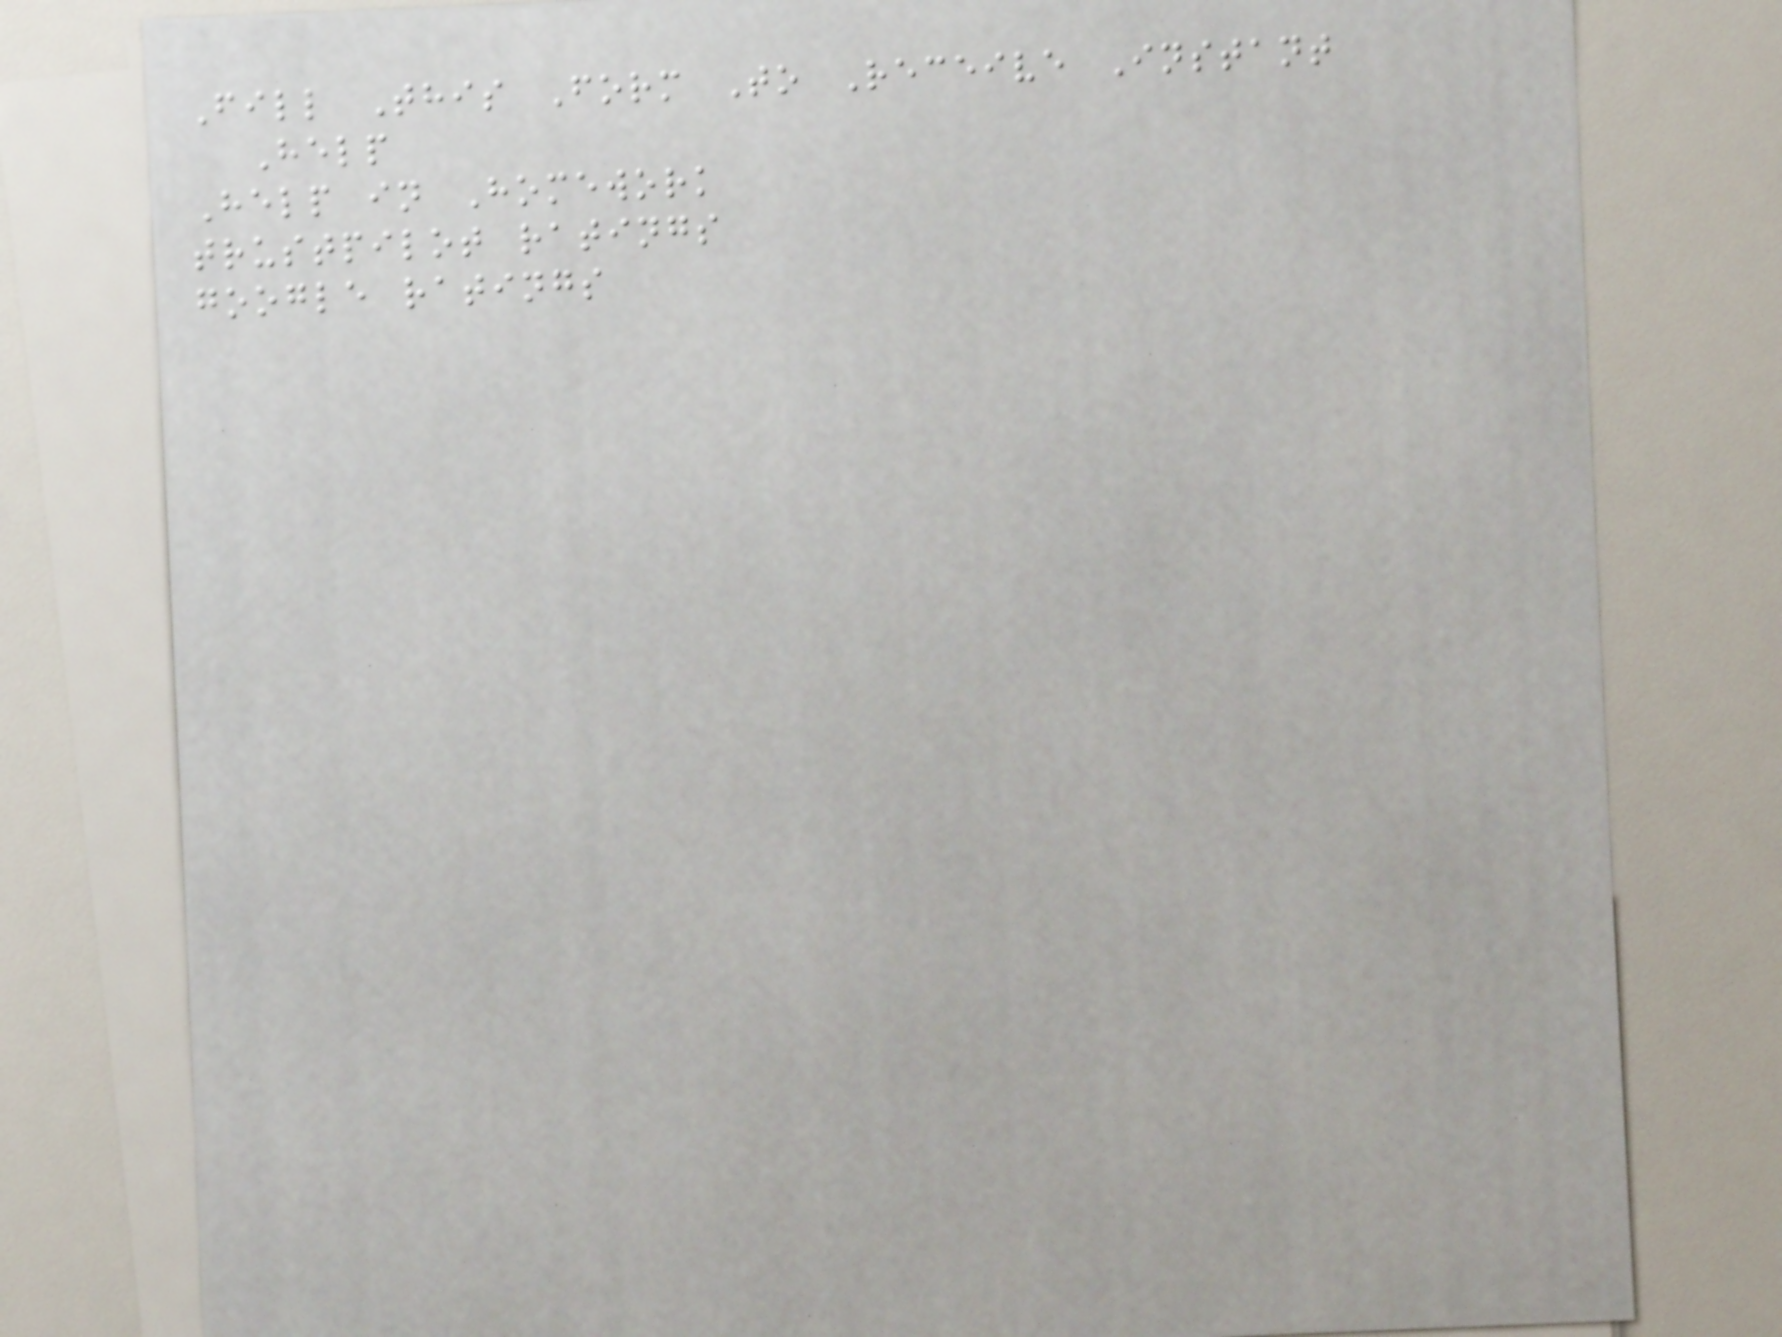Fill This Form To Receive Instant
Help
Help in Homework
trustpilot ratings
google ratings
